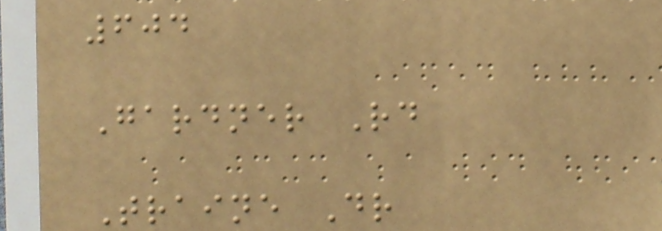604
Gardner Rd
Traine Dr
